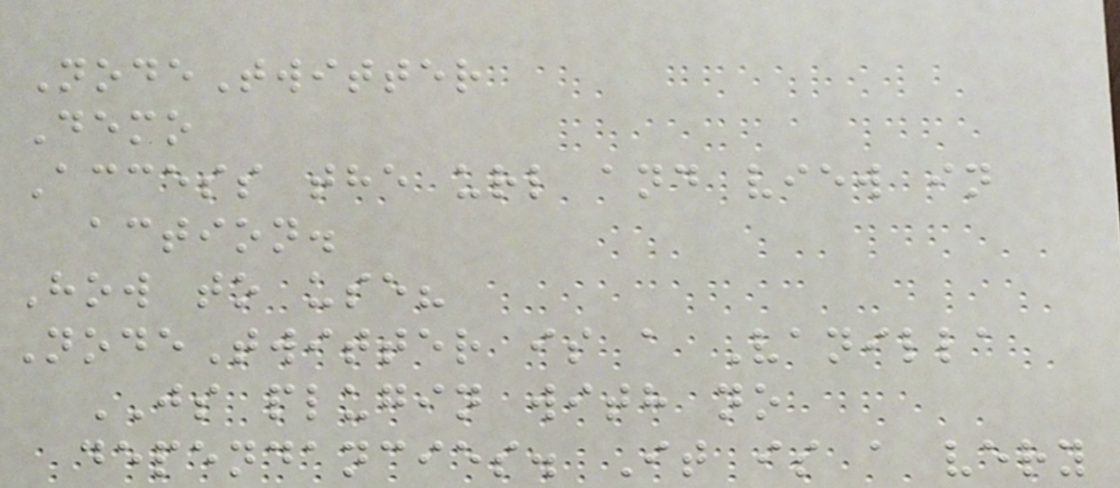NodeTwitter
Demo
Access the url and view in
action.
How to use?
NodeTwitter is a Vanilla
JS plugin with no
dependancies. It is a very
